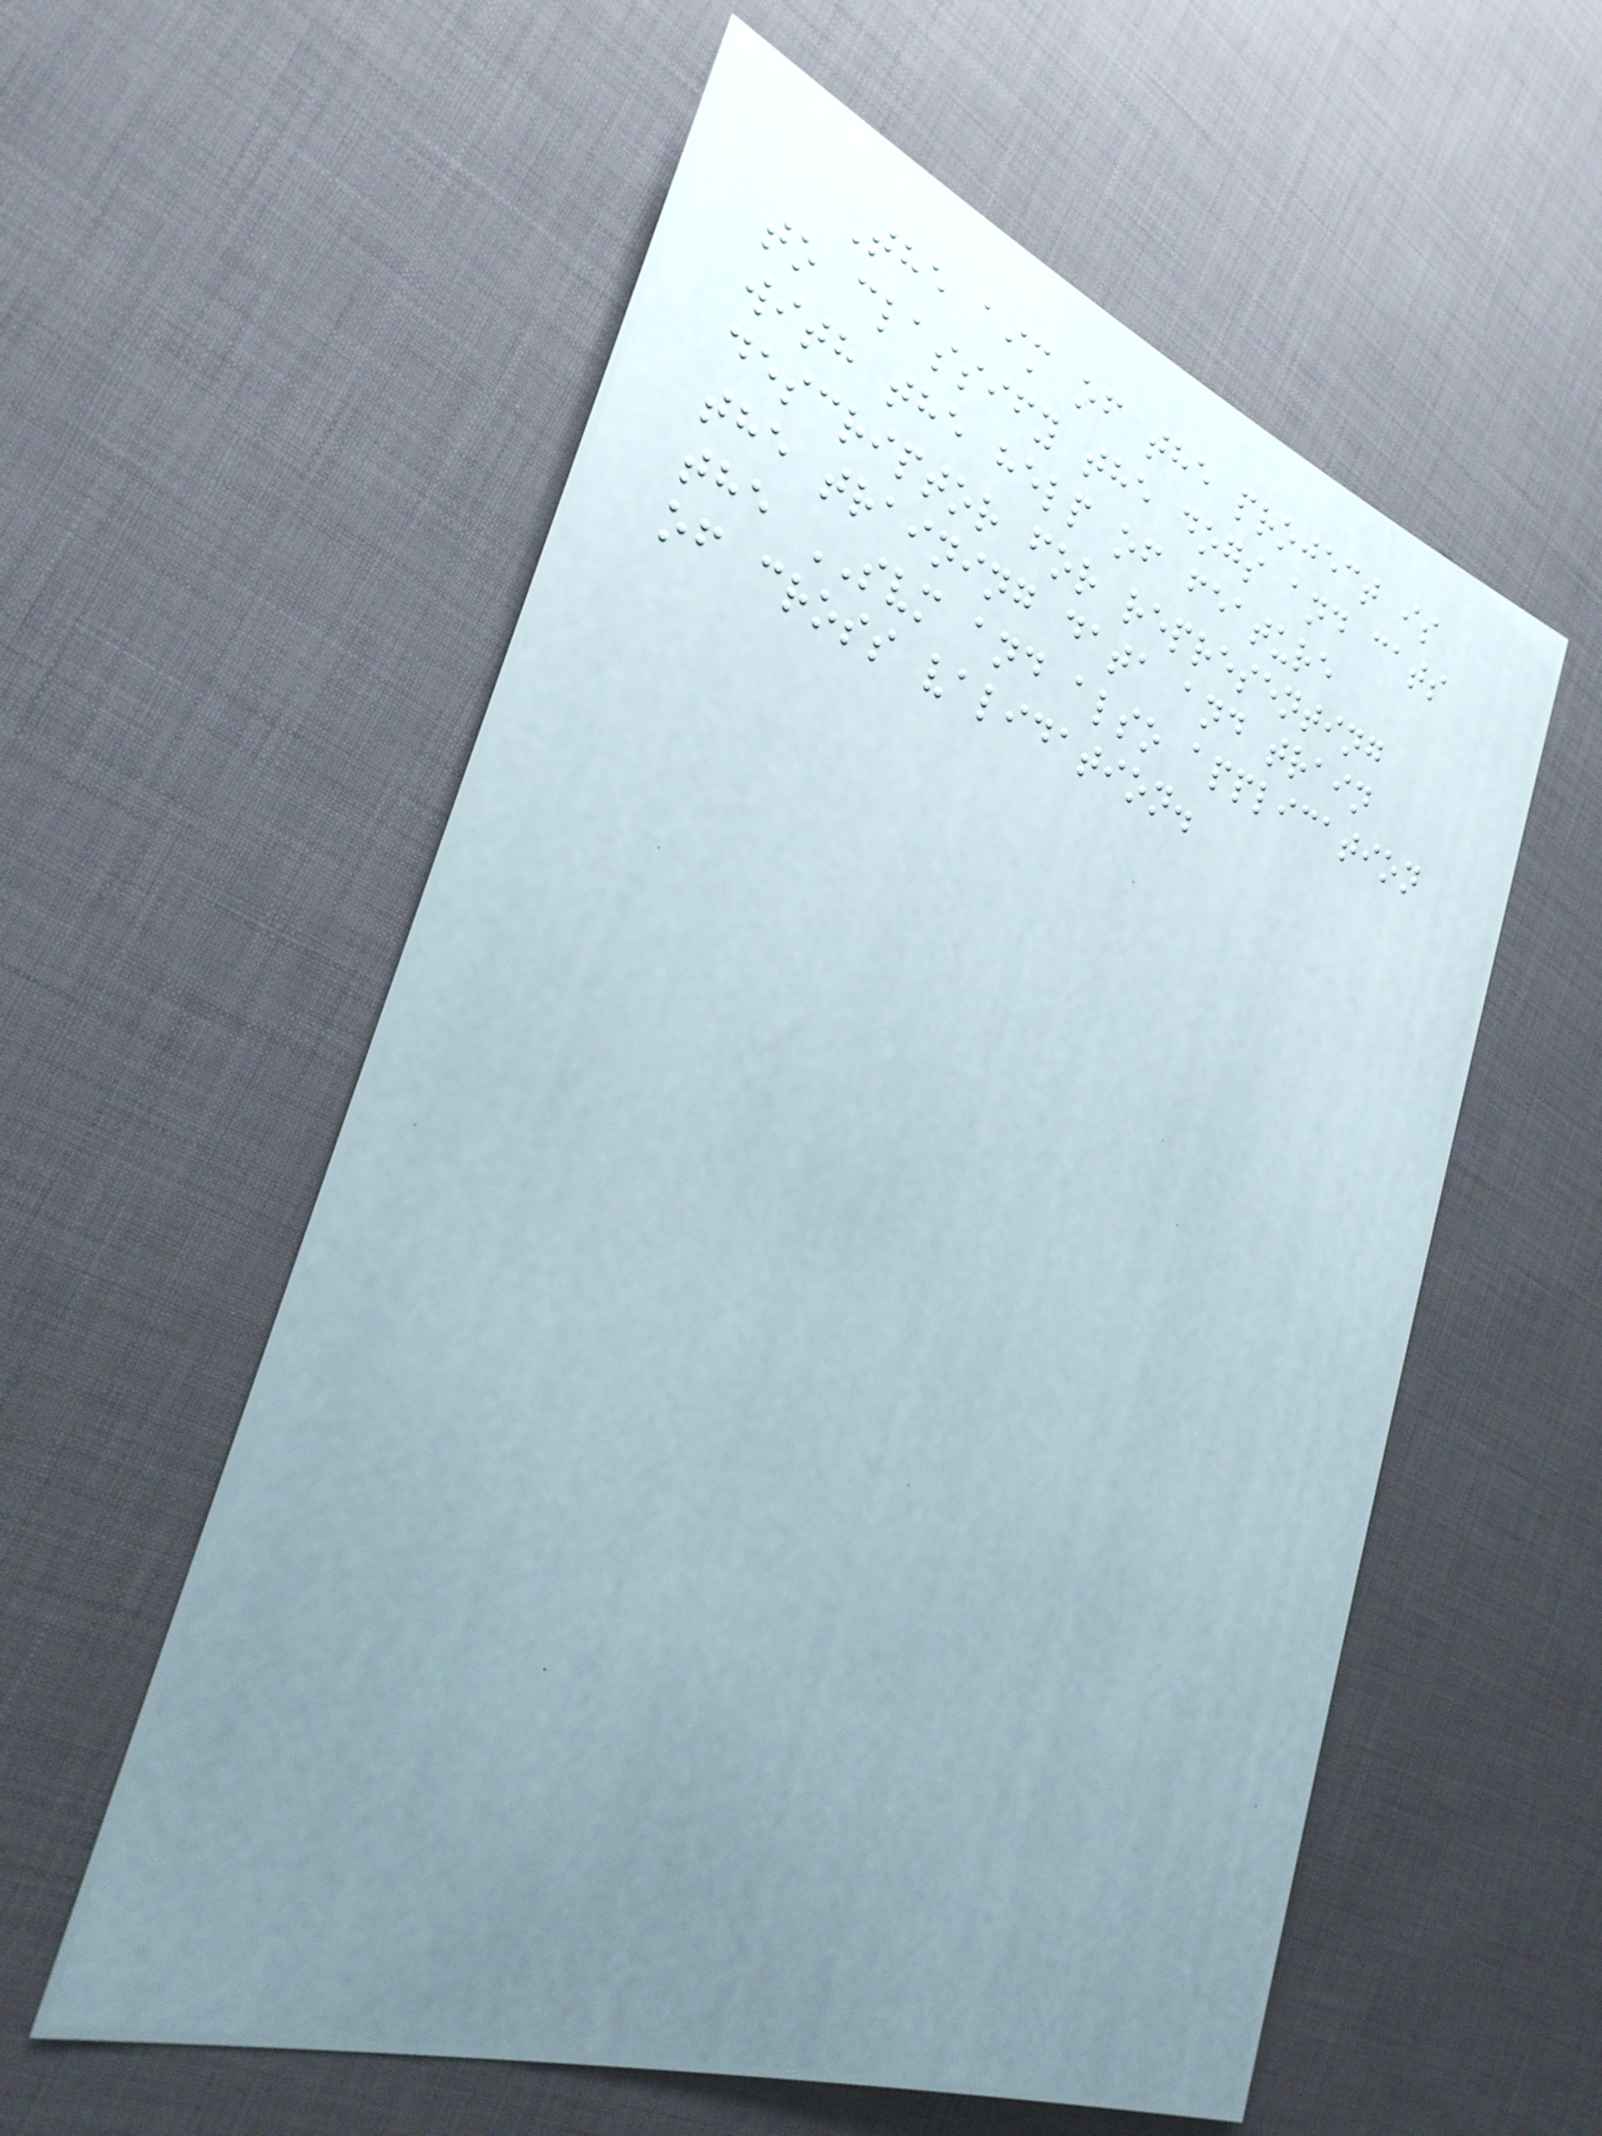The aim of the project is
to classify the dogs and cats
with the help of feature
descriptor for representing
the training data and train
the SVM and also application
of cross validation.
